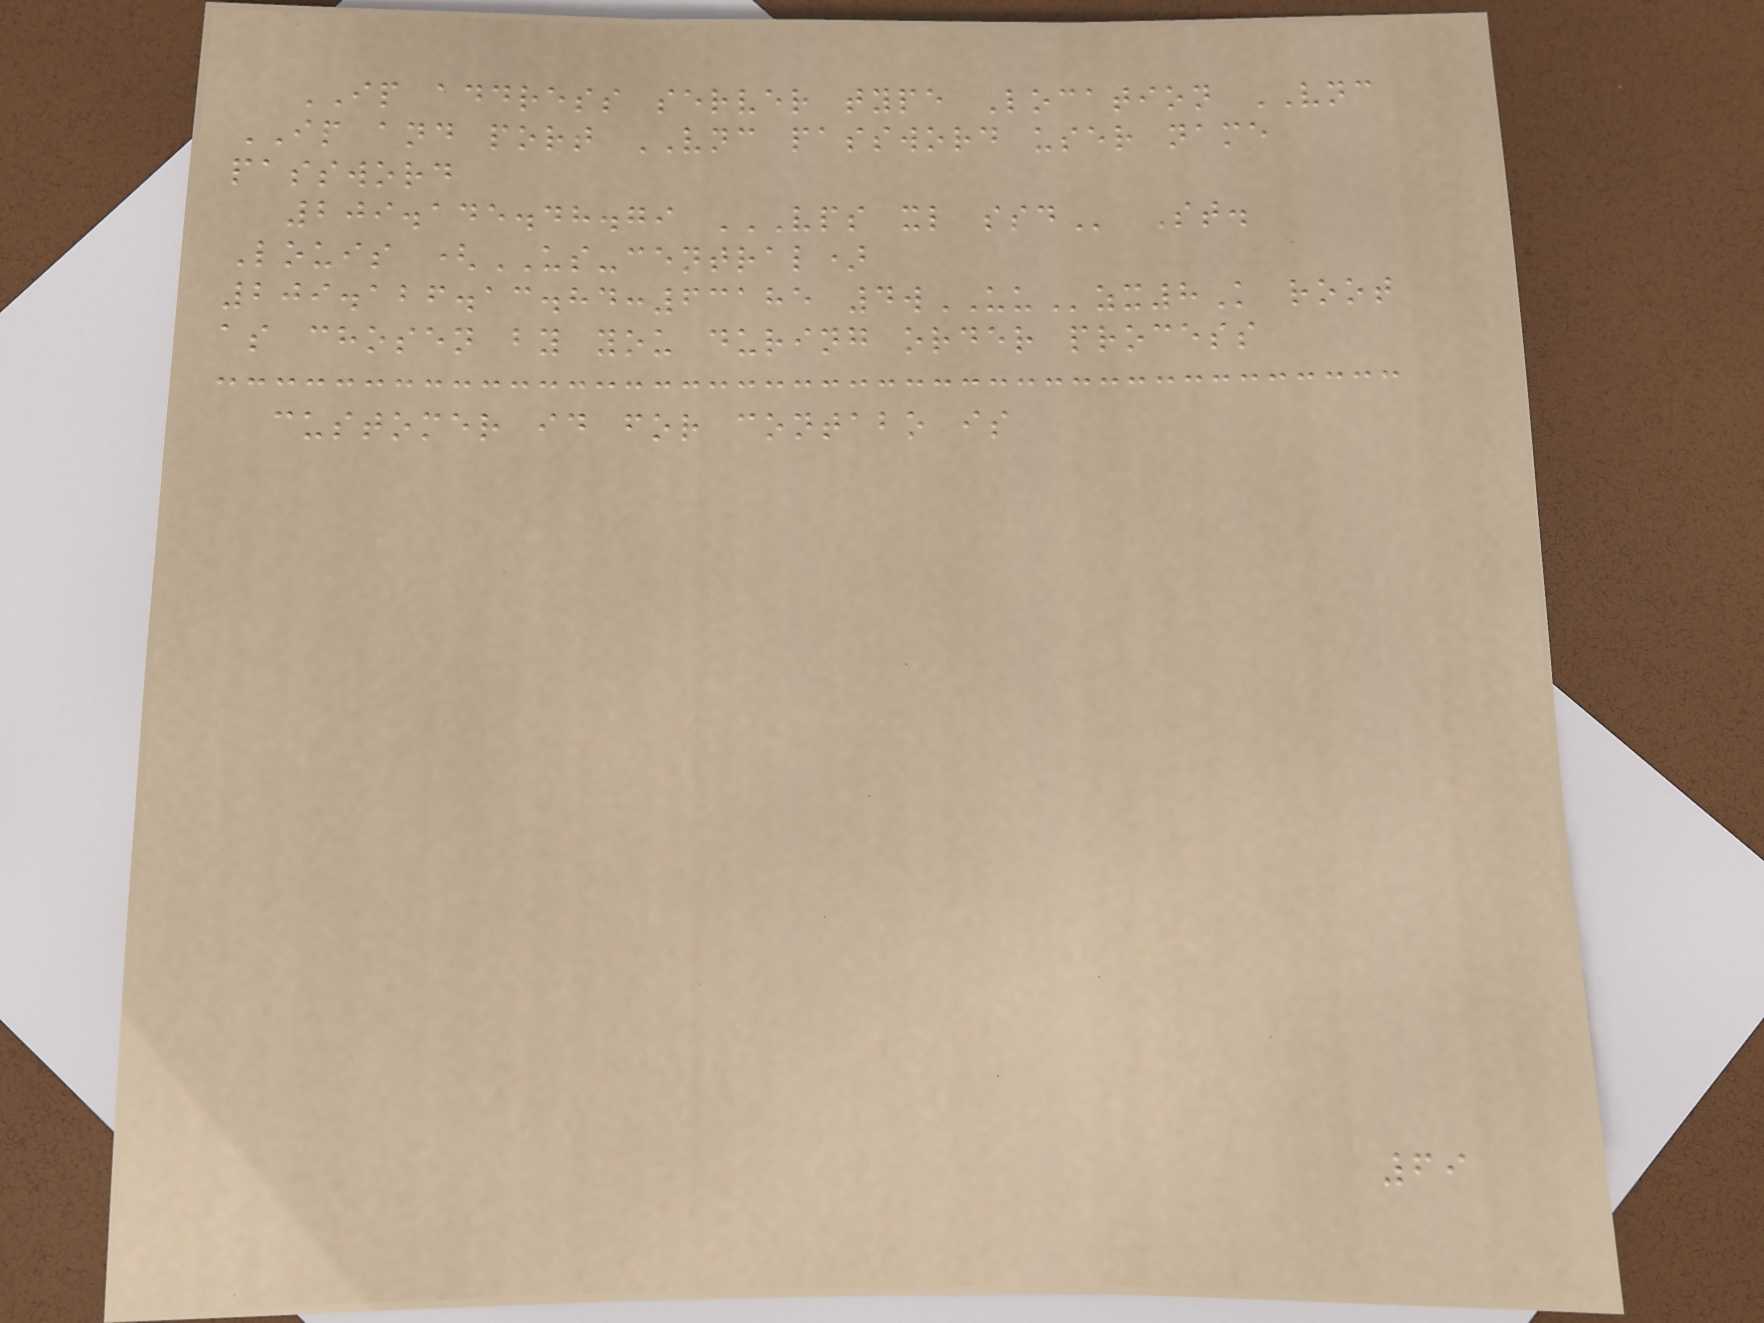IP address server type Location VNC
IP and port VNC password user name
password
209.145.48.79 VPS XL SSD St.
Louis (US-central)
209.126.13.84:63185 4wUUzx8K root
as chosen by you during order process
customer id for contabo is
69
